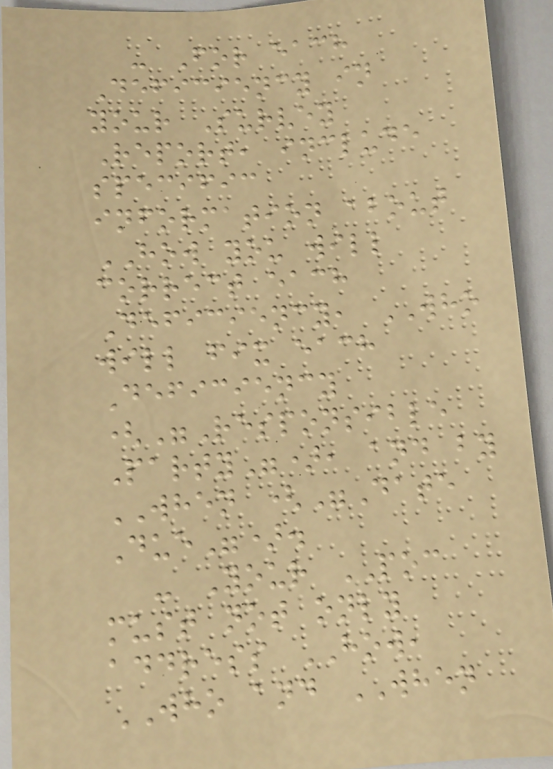- For each
Deficiency in
your Survey
Report, include
specific
information about
HOW you will
correct each
Deficiency, WHO
will fix each
Deficiency
("Responsible
Party"), and by
WHEN ("Date
Due").
- Your POC
must not only
address HOW,
WHO and WHEN
